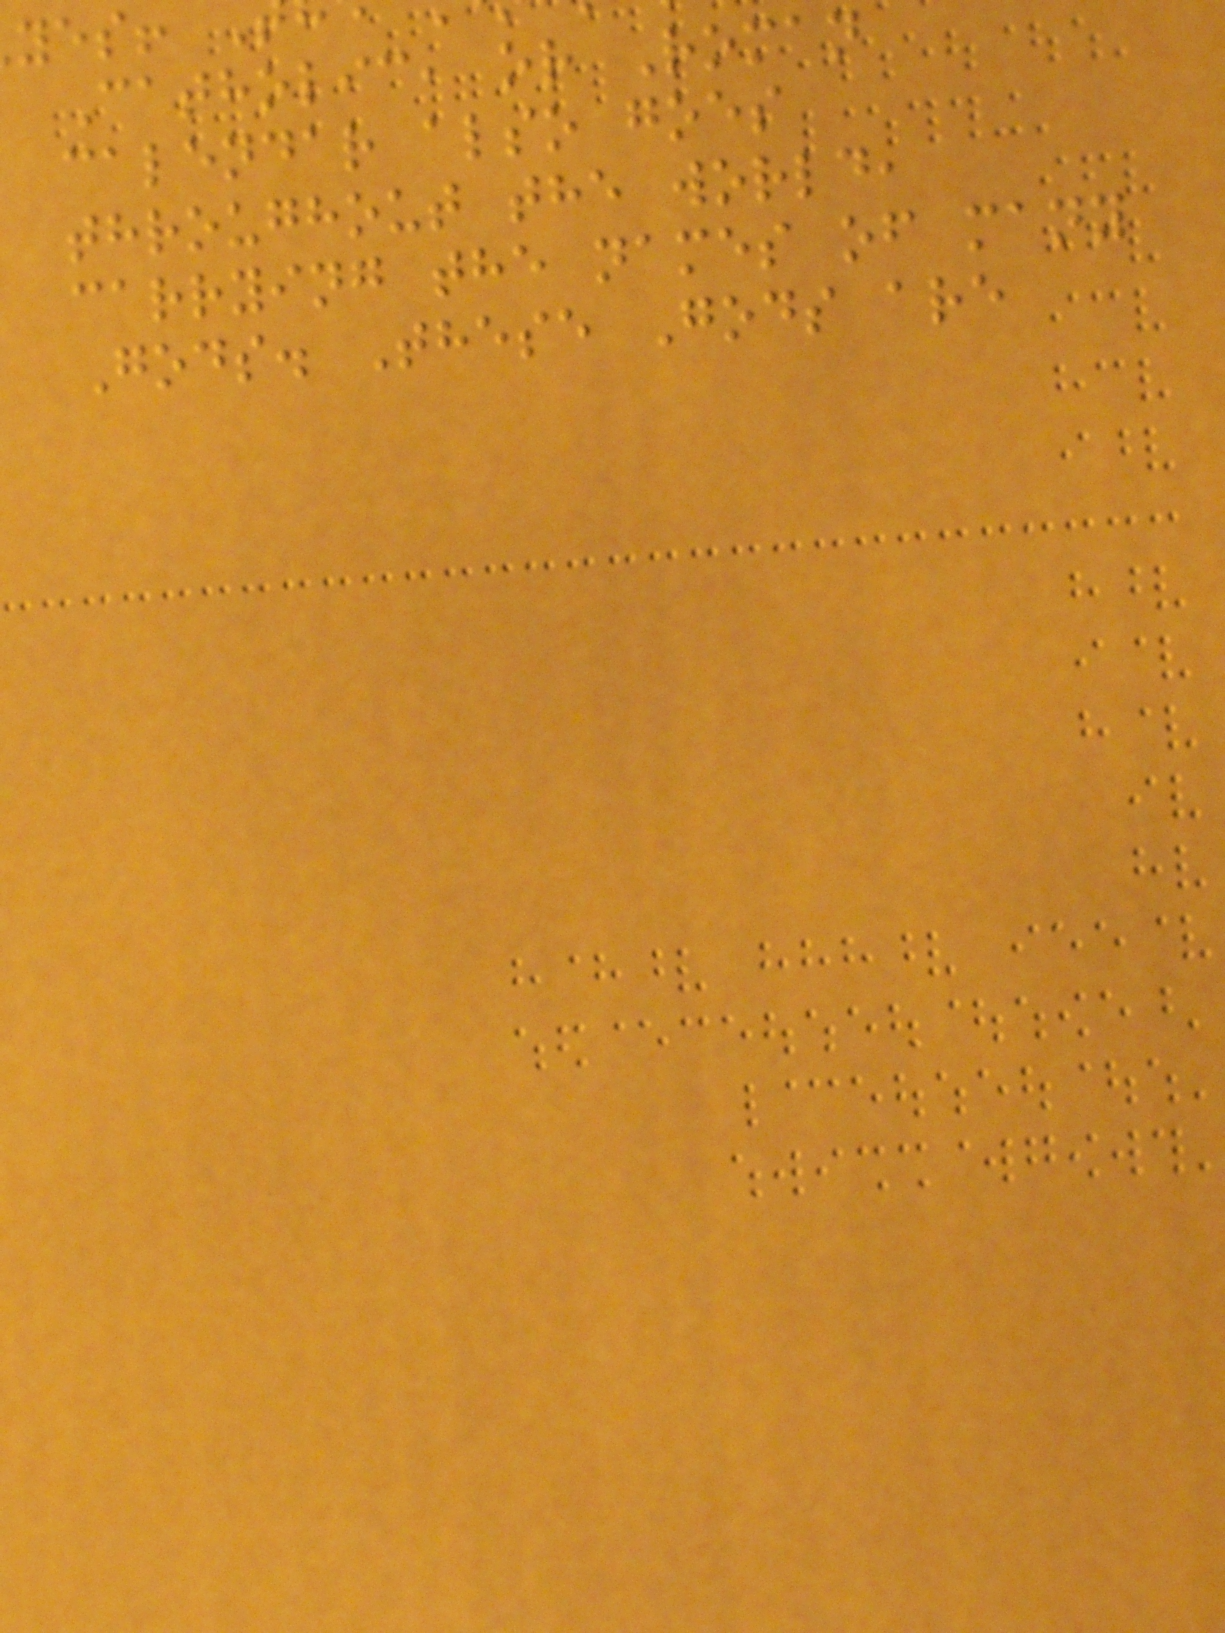Catholic, or Roman
calendar also goes
throughout the world,
carrying the names of many
Gods. These Gods are
